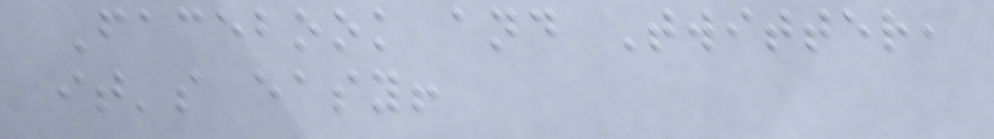Facebook and Twitter,
it's easy!
